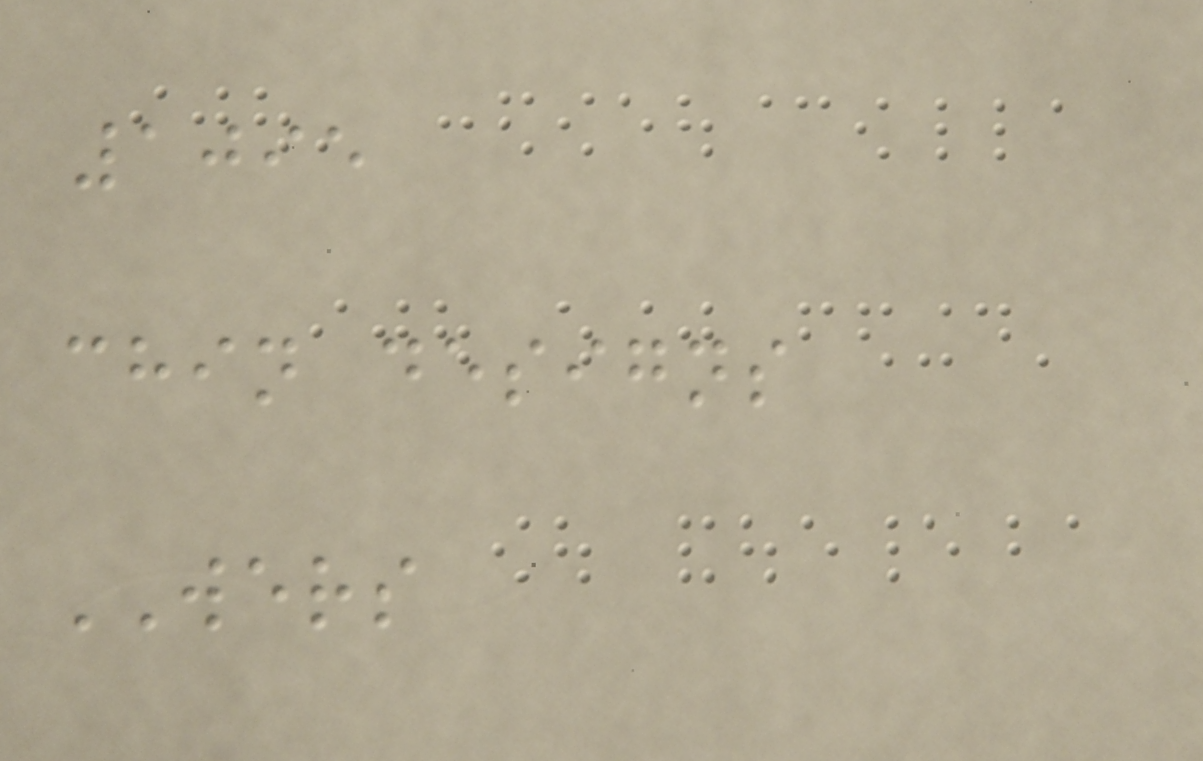1095
chin designs
WERS
